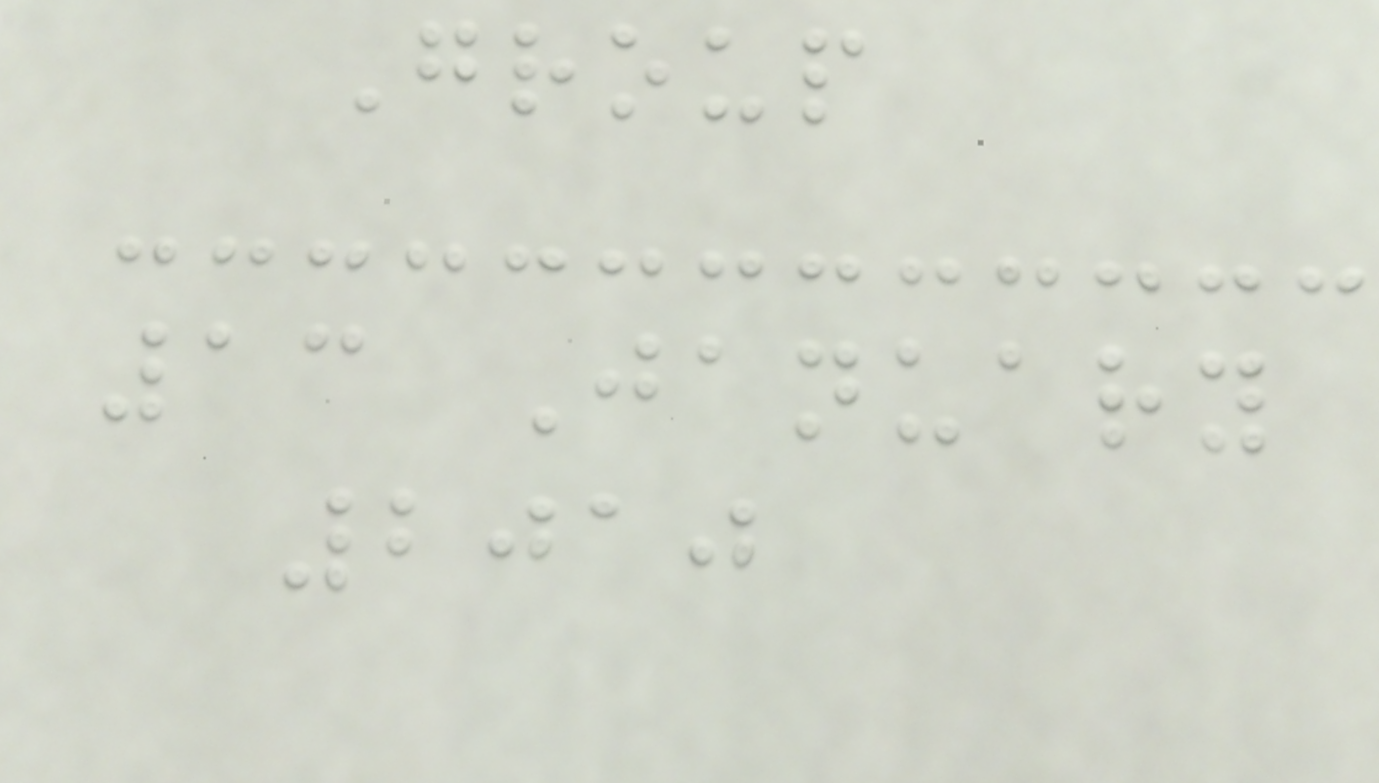Group
13 January
2010
